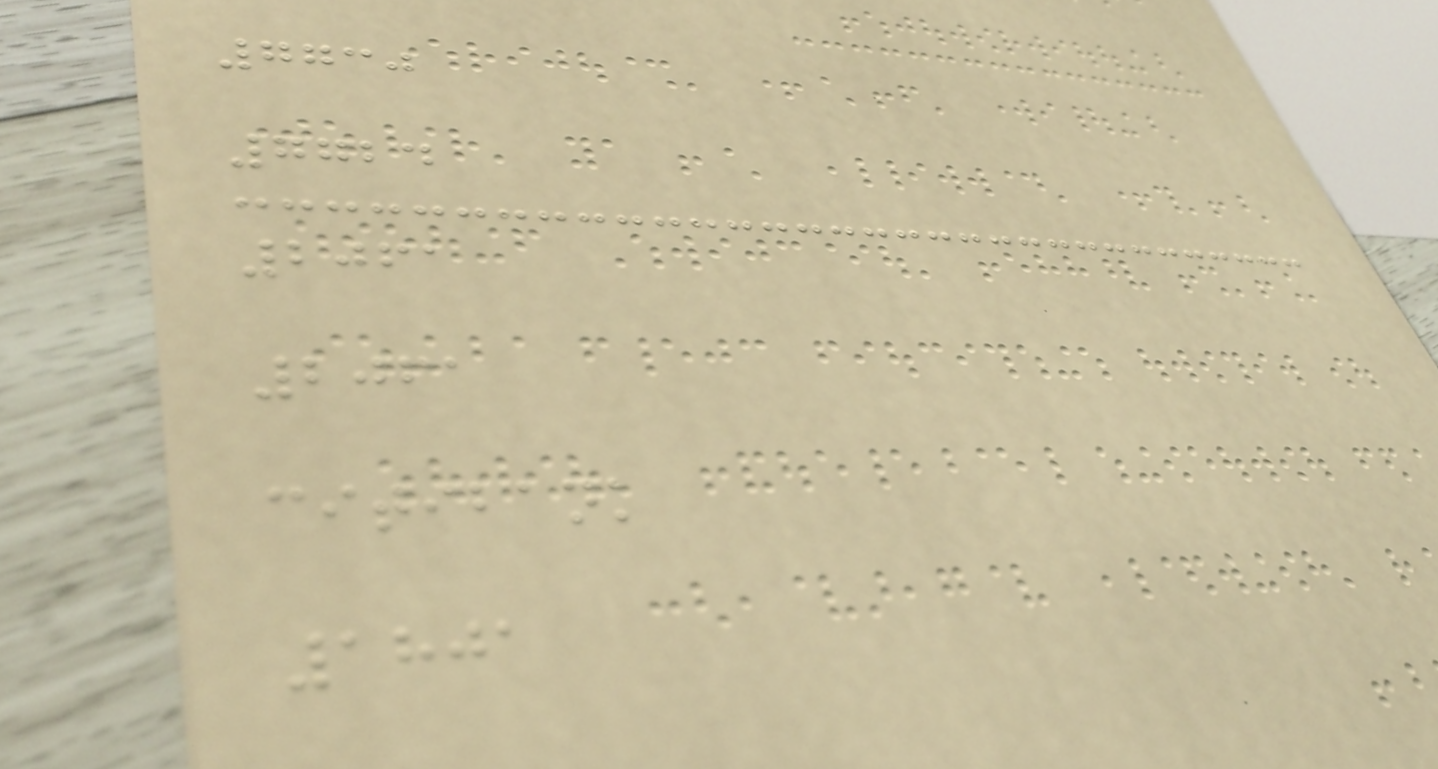7730
7724
2061
2061
citibank
1801
